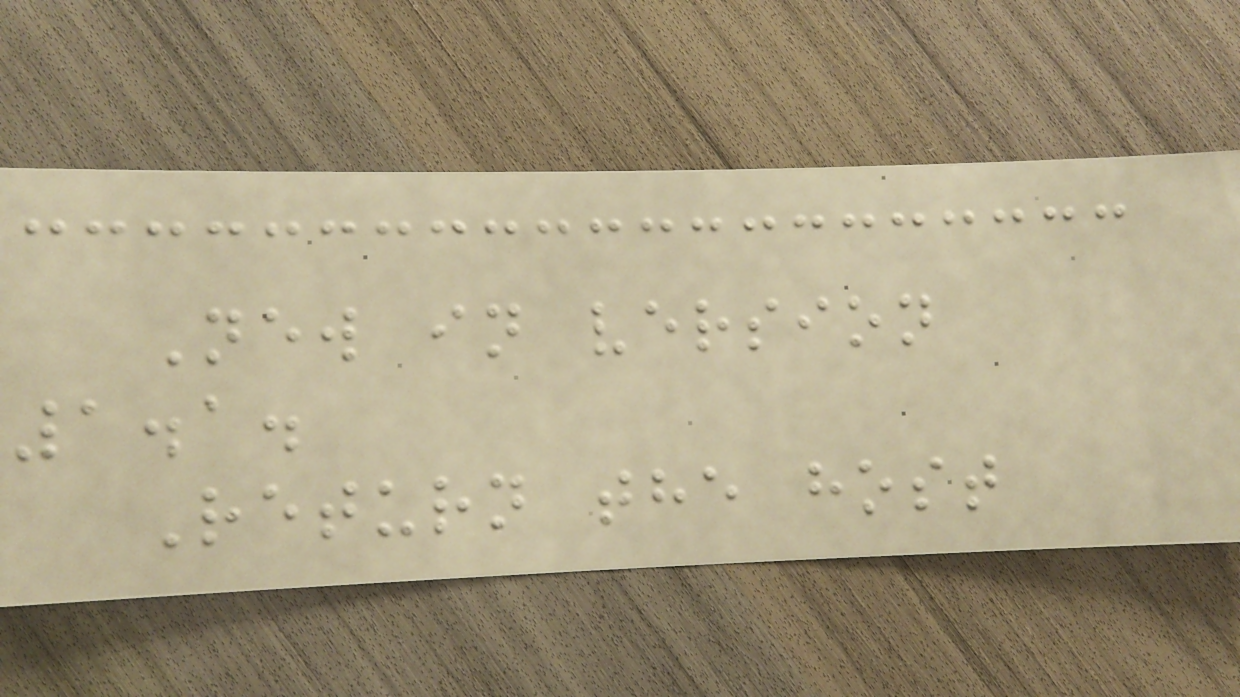New in version
1.1.
Return the host
